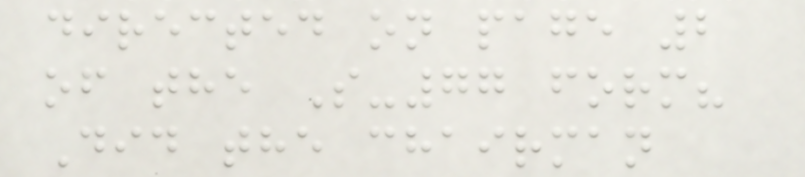directed on page 2
of the S-77 form?
Did the chairman
